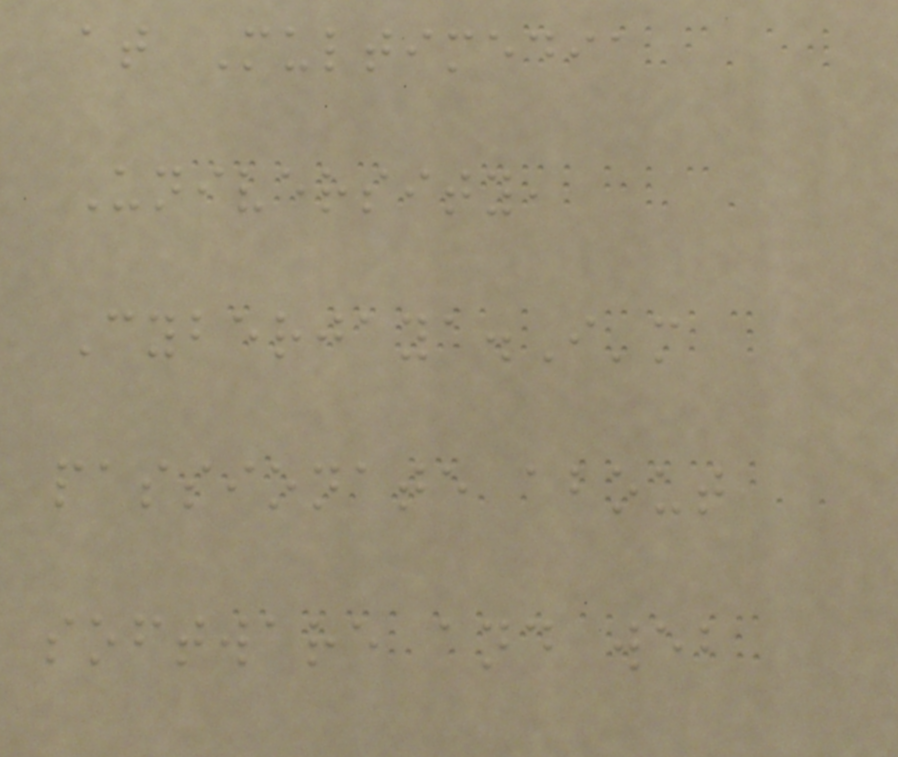at Multimedia
University,
Cyberjaya.I'm
passionate about
software and web
